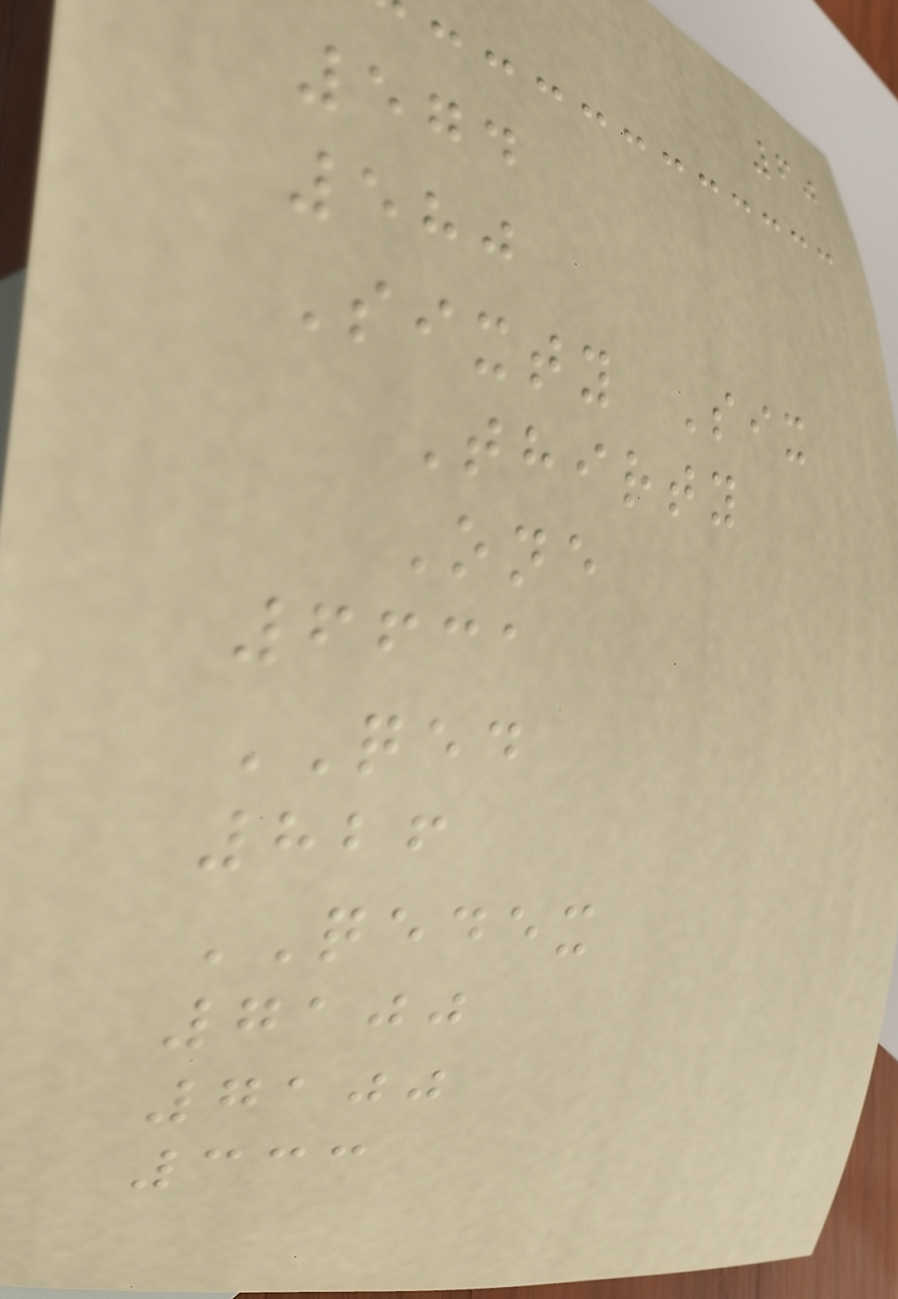60
574
580
Sixty Six
Thirty
One
6631
QED
826
QEDEX
7100
7100
333
